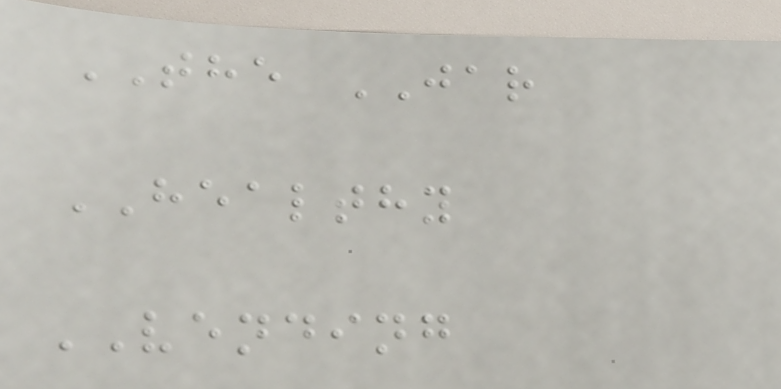THE JAR
HEALTHY
VENDING
